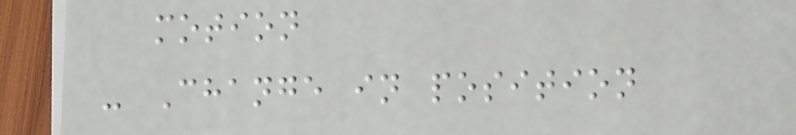motion
- Change in position
